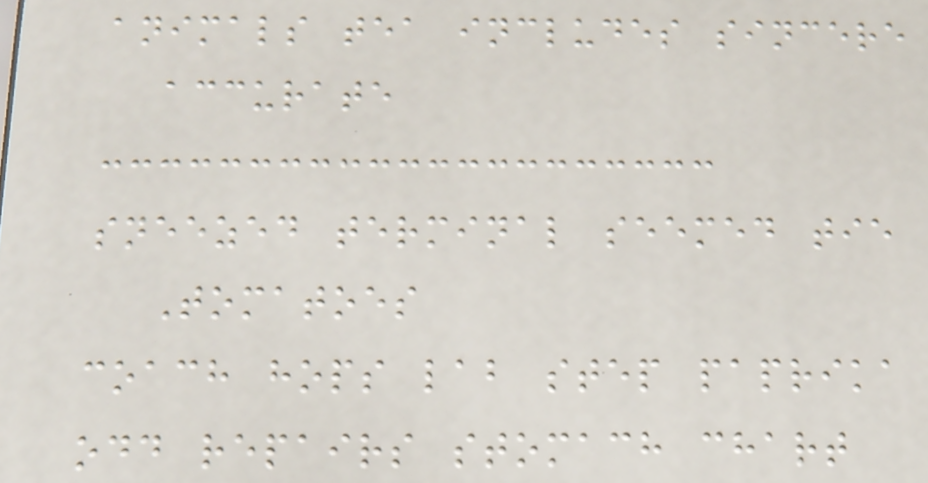animals tea includes sincere
accurate
sneezed terminal seemed tie
Tomatoes
coach hops lab step paprika
odd repairs stomach chart
